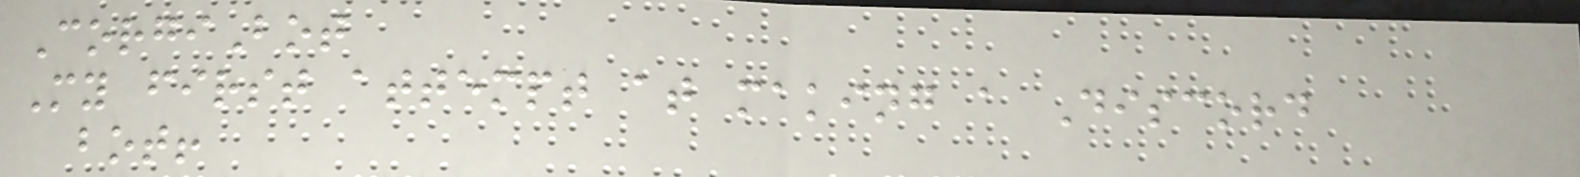CorgiBot
My first attempt at making a Discord
bot!
